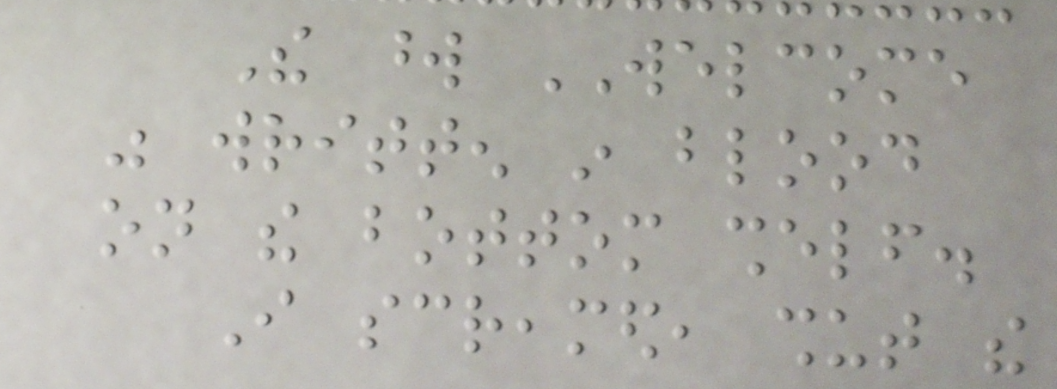The word WELCOME
was written in blood
on the bottom shelf.
I screamed, shut the
